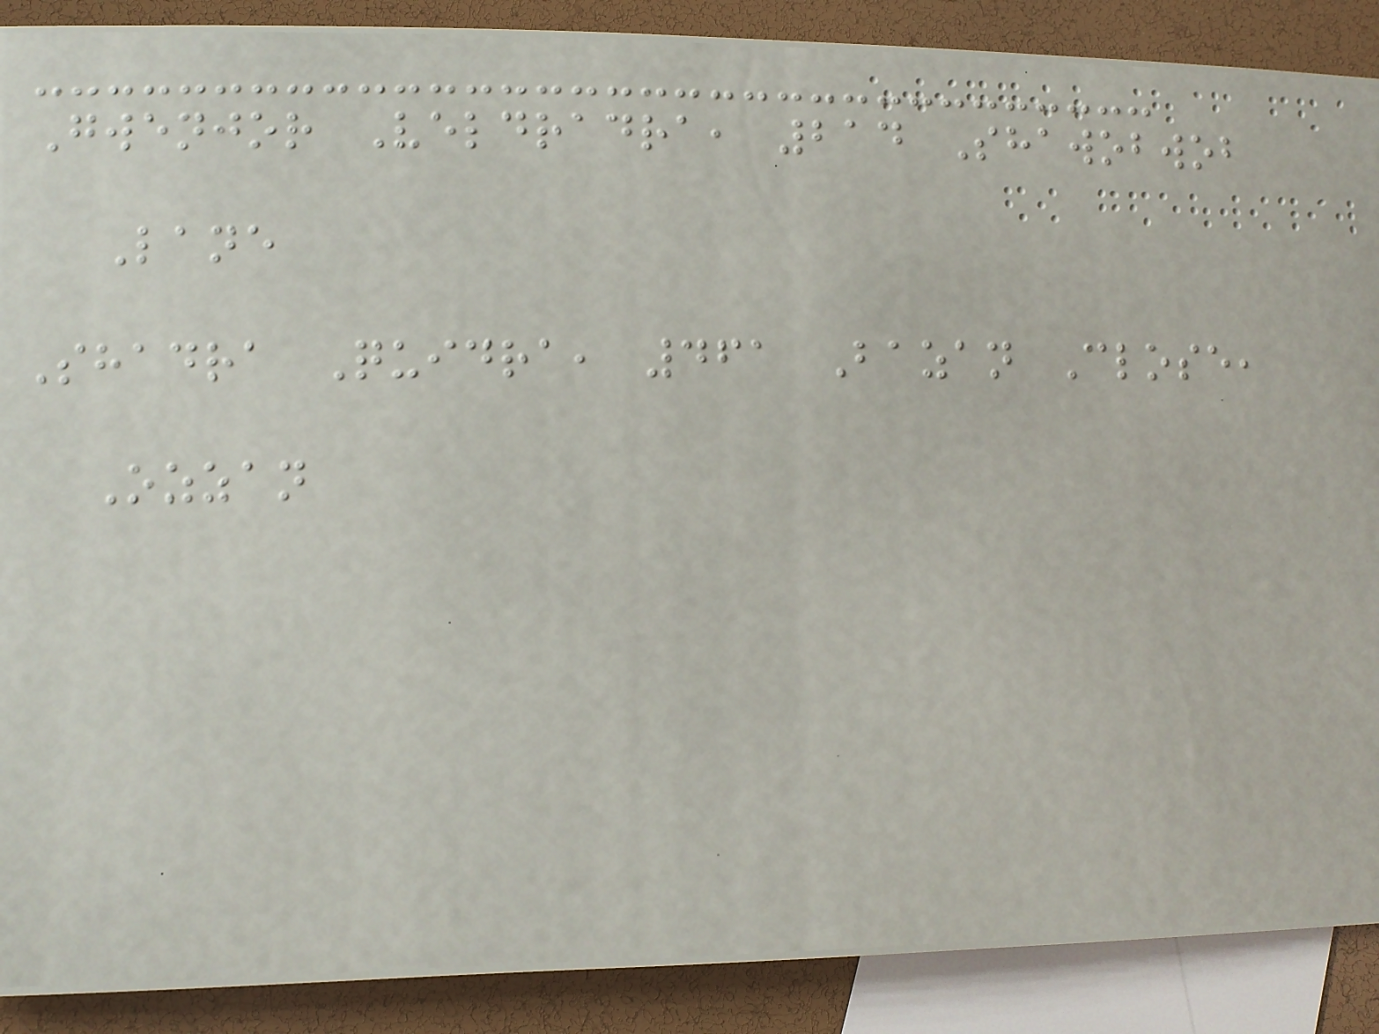Gwenjor Veldradra, 214 Shawobwob
Lane
Shadra Quidra, 461 Bazan Close,
Ozzan
